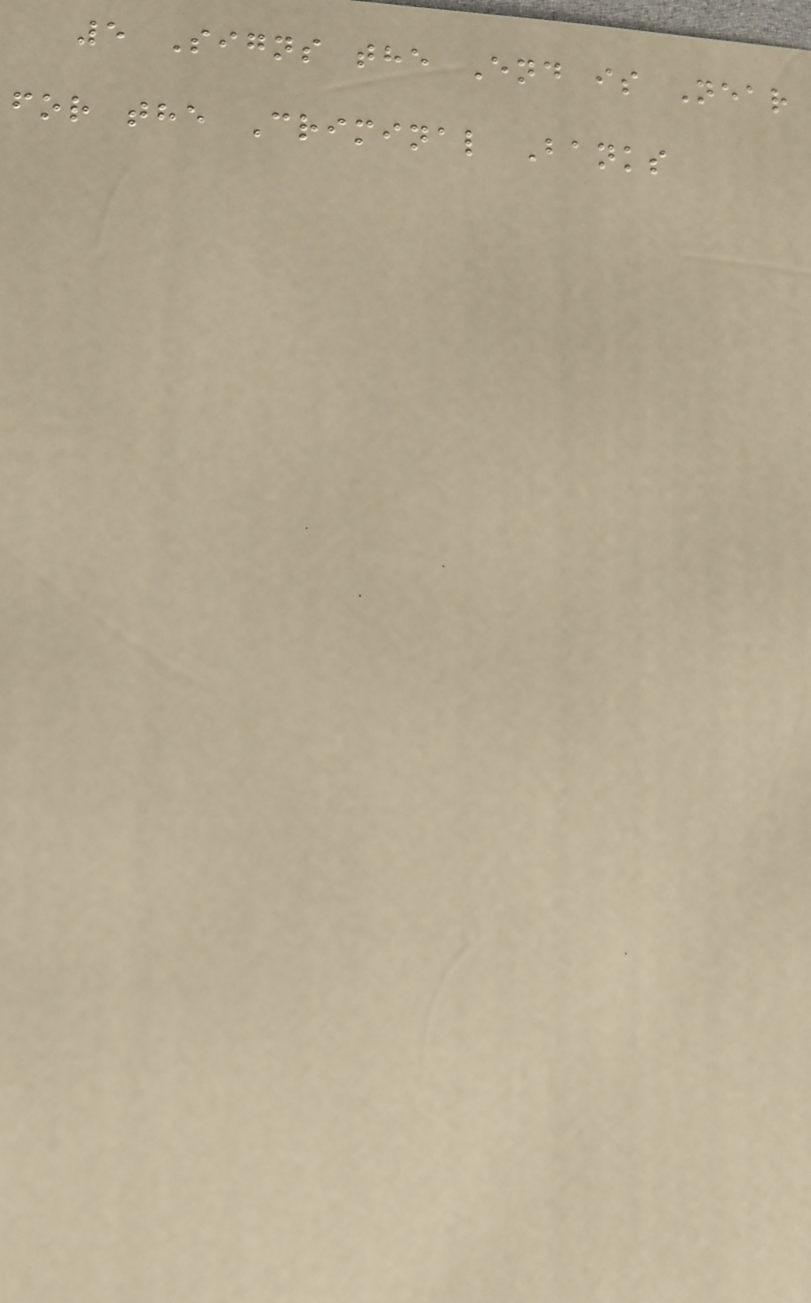5 Signs the End is Near
for the Criminal Banks
